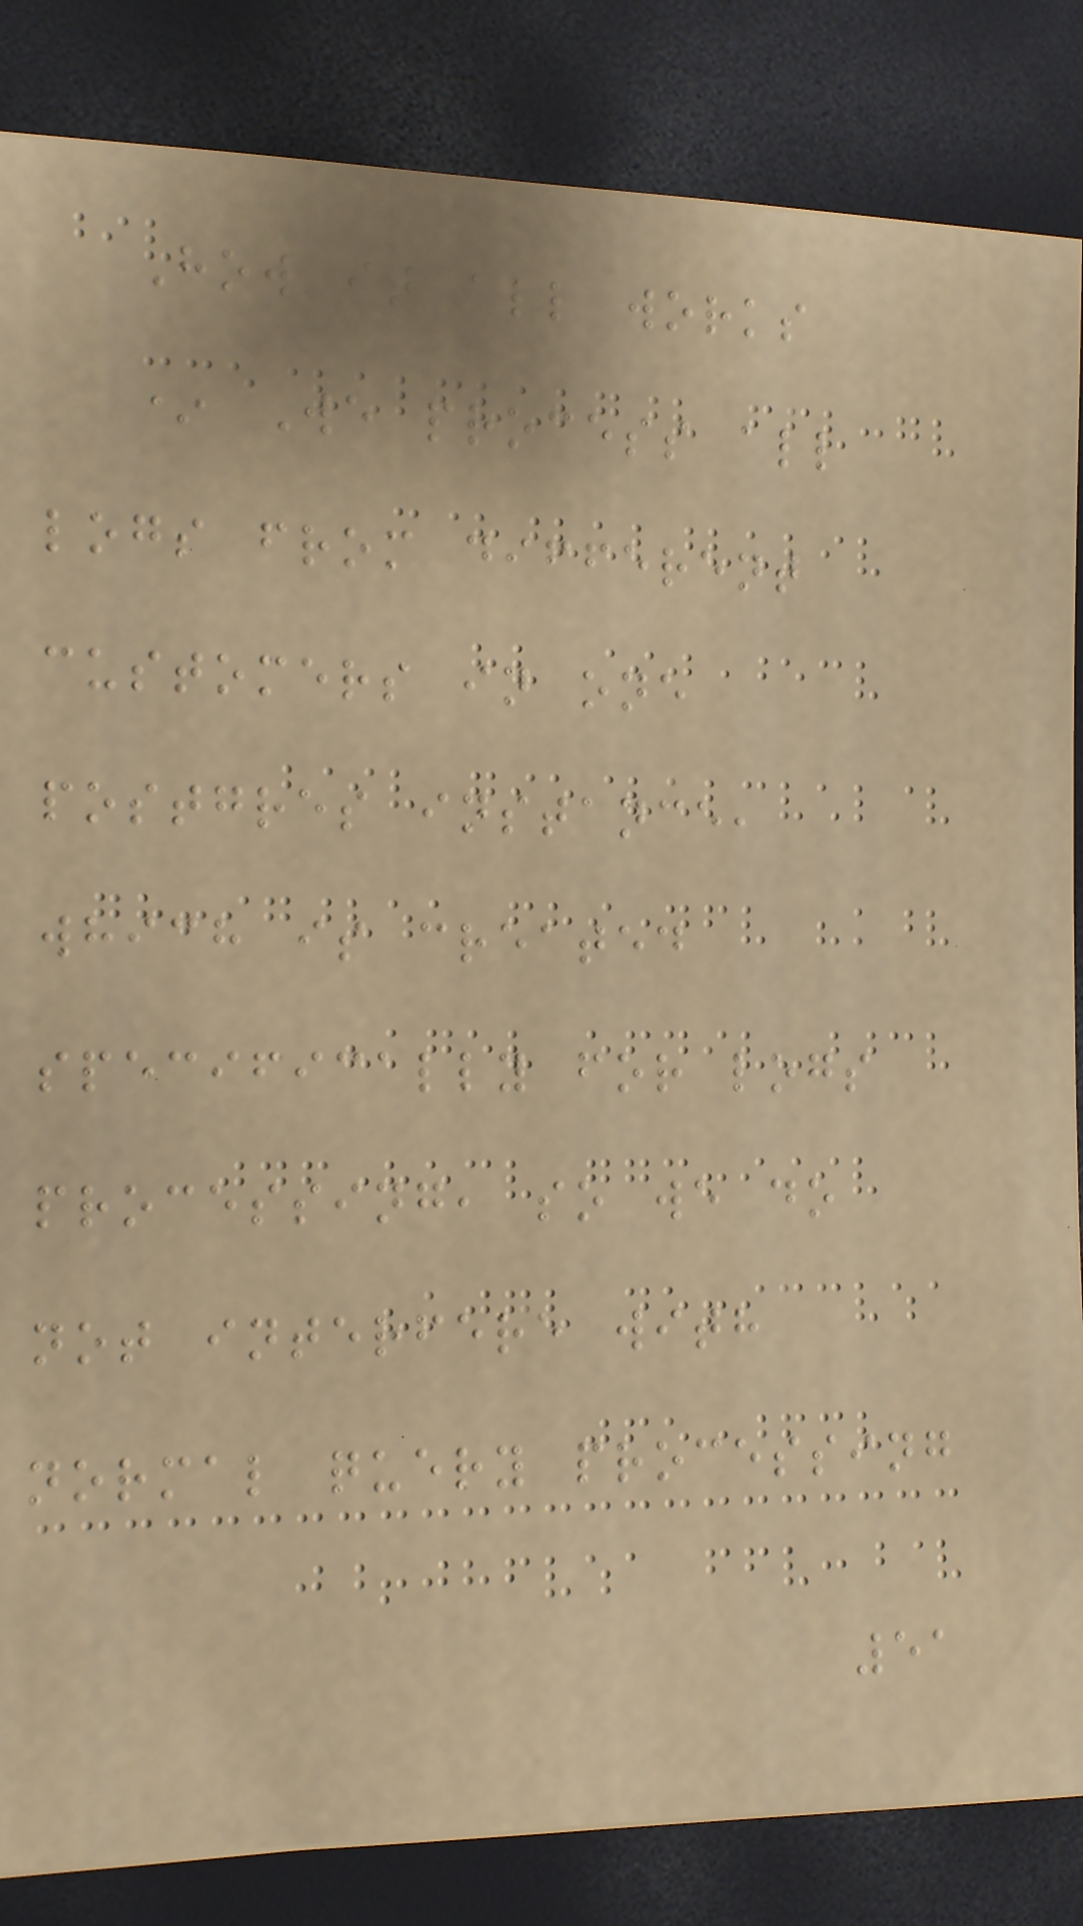How it all works
* We process all
logs from different
customers in one
postgres instance,
which is created
specifically for logs
processing, so we do
not interfere with
normal query processing
51
